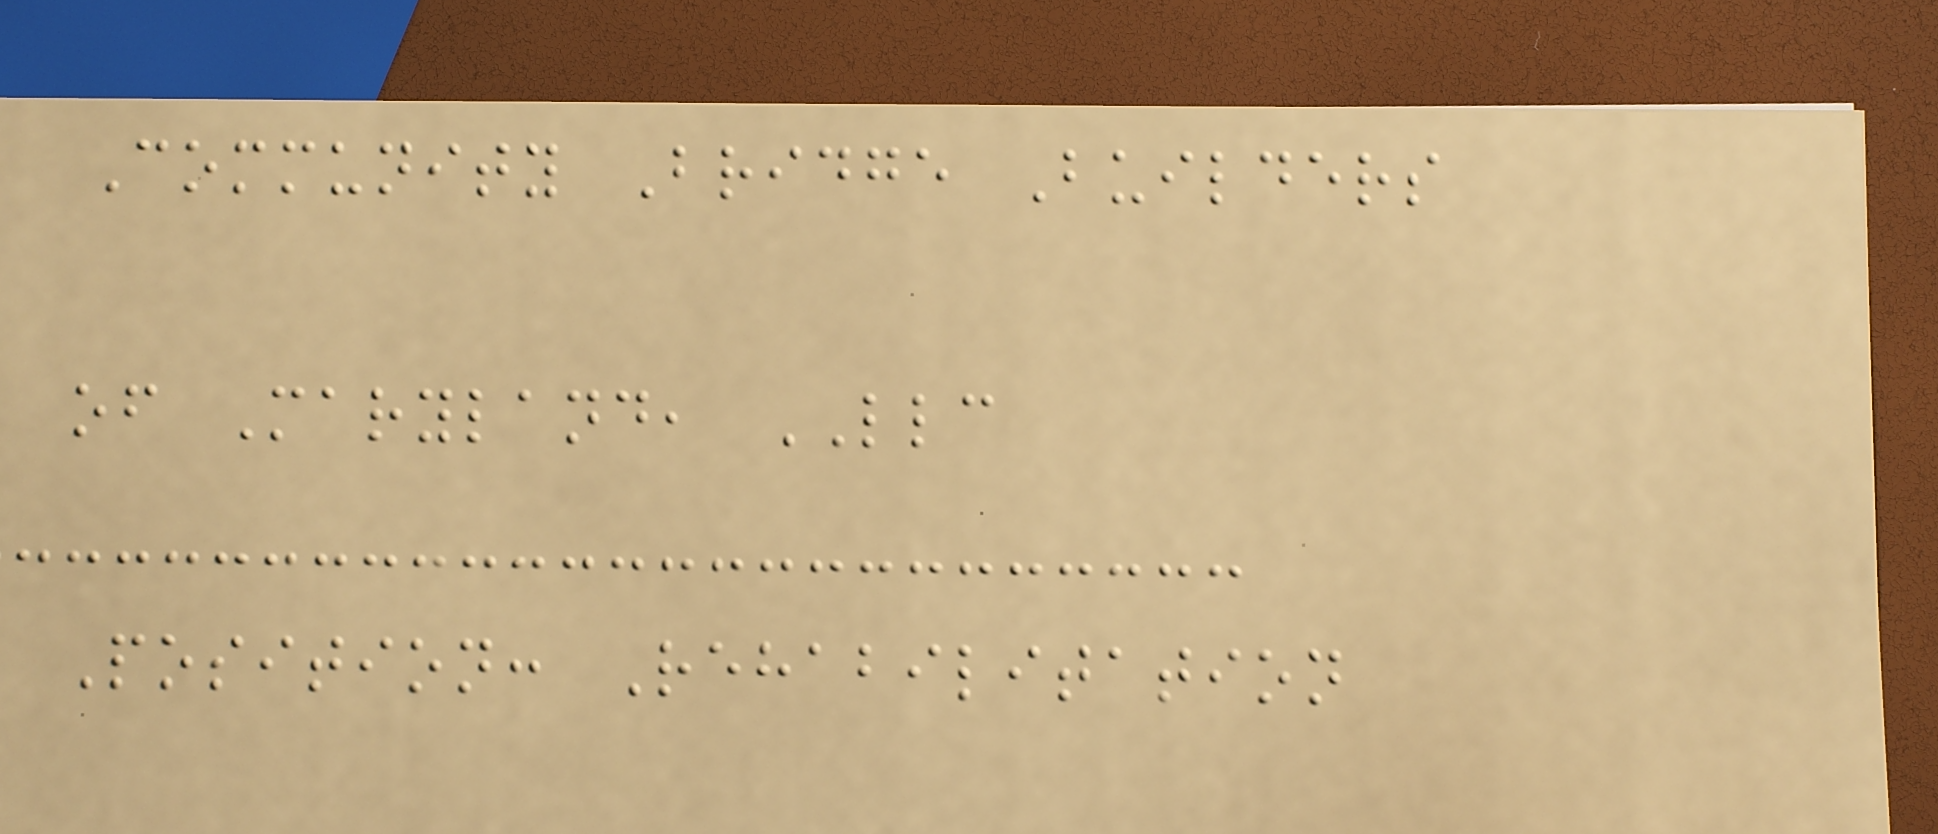Community Bridge Builders
of Maryland, LLC
Position: Rehabilitation
